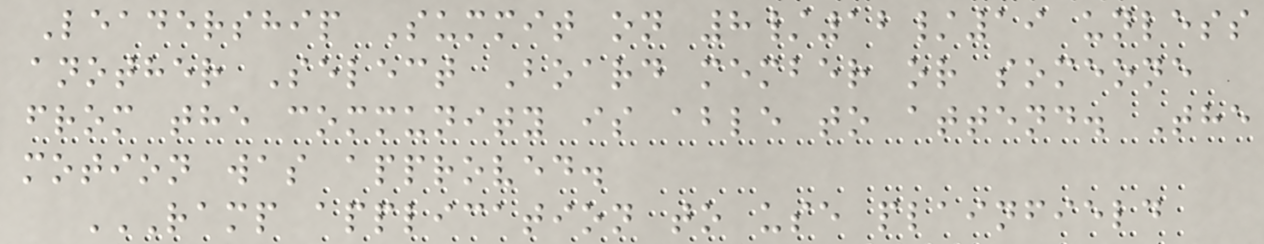Leadership Summit on 8/12/19 unless
another Select Board member or someone
from the community is able to attend. The
motion was approved.
RAMP APPLICATION TO USE PLAINFIELD
